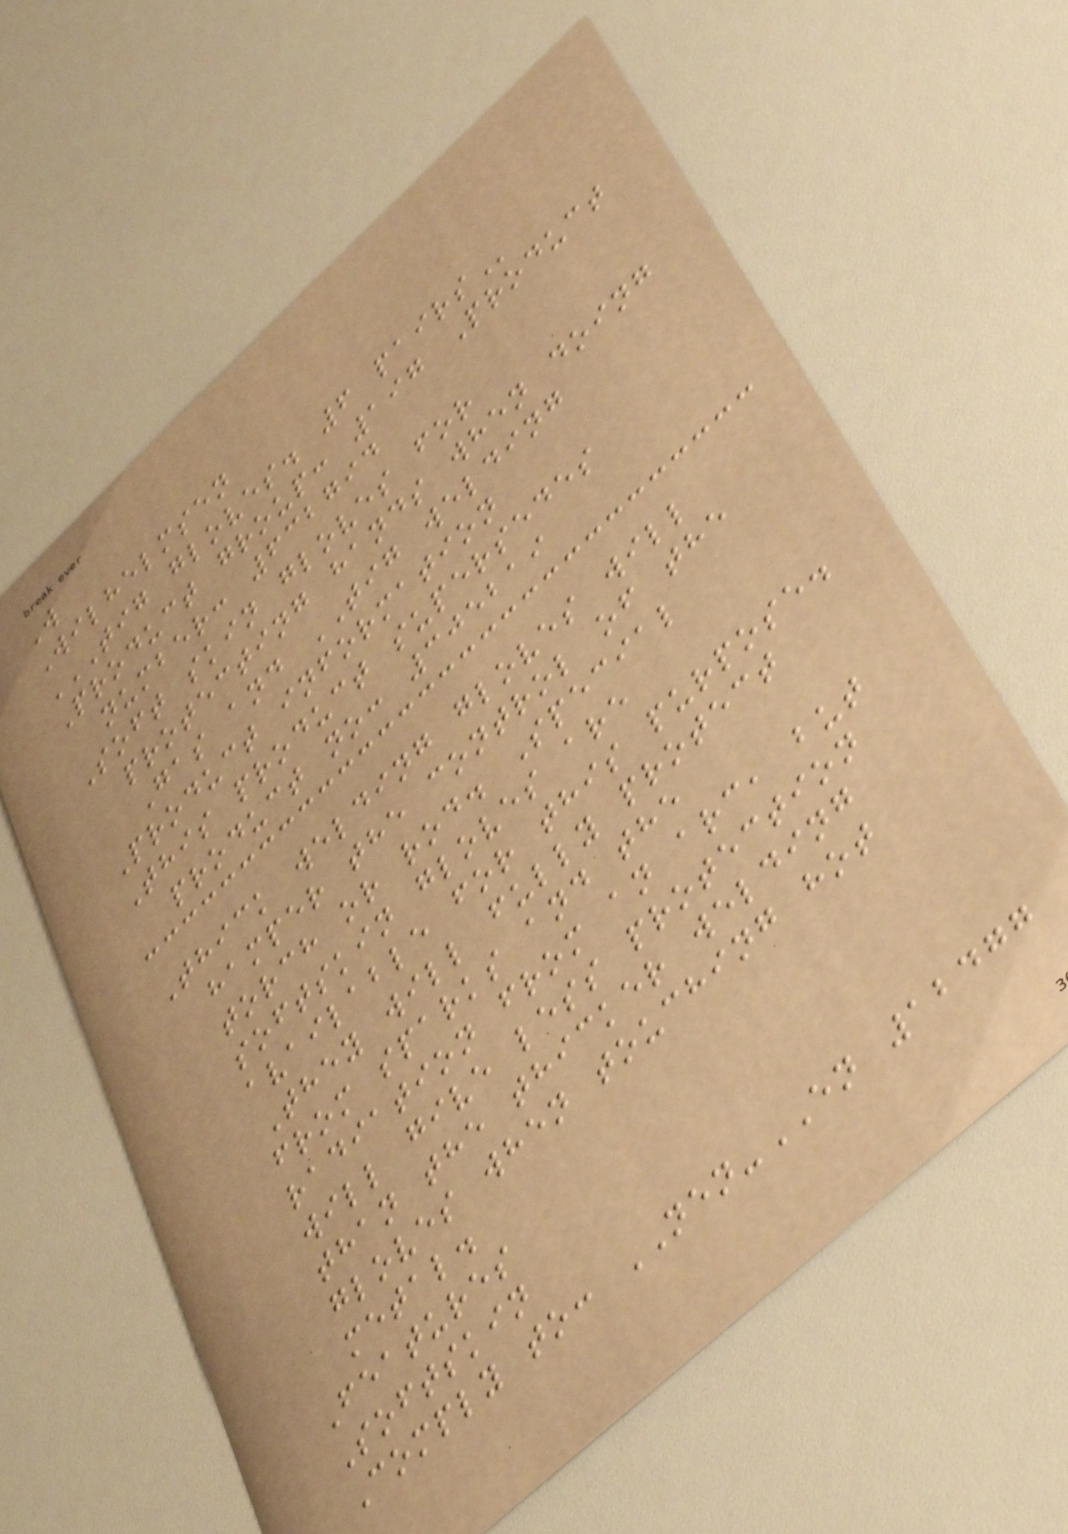W
Wilhelmsen
TIG GLOVES. 6 PAIRS
Product group: 197 Product
number: 632794
Soft skin gloves for
protecting hands when doing
Gas and TIG welding
Product information
This product supersedes
product no: 305219
Thick welding gloves will
hamper the control of the
torch or rod. Special
softskin gloves are
available for this purpose.
They will fully protect
from sparks and the
radiation from an arc, but
will give less protection
than the thicker welding
gloves when touching hot
metal.
Features
Softskin
Comply to: NEN-EN 12477
